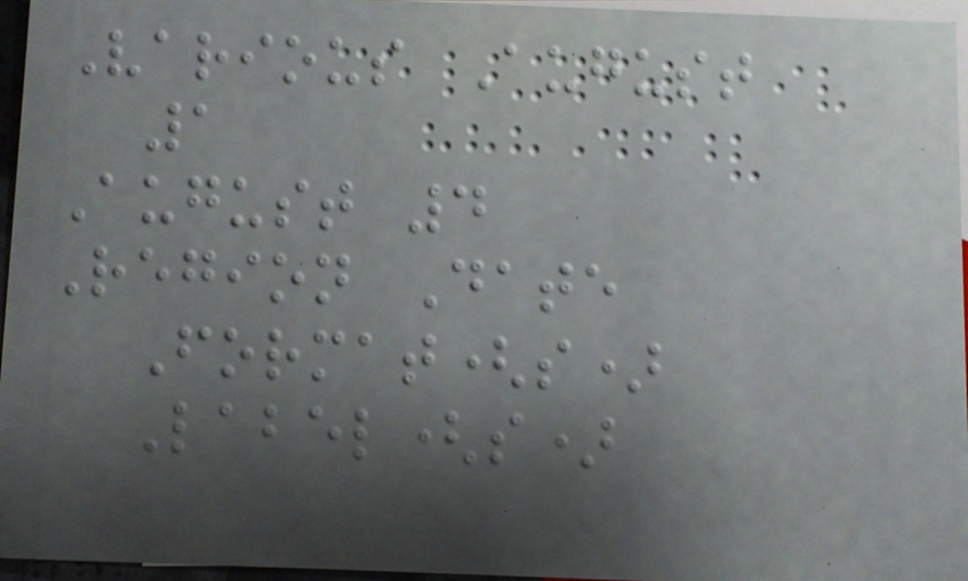Various August
1
August 4
Region Date
Format(s)
Label(s)
